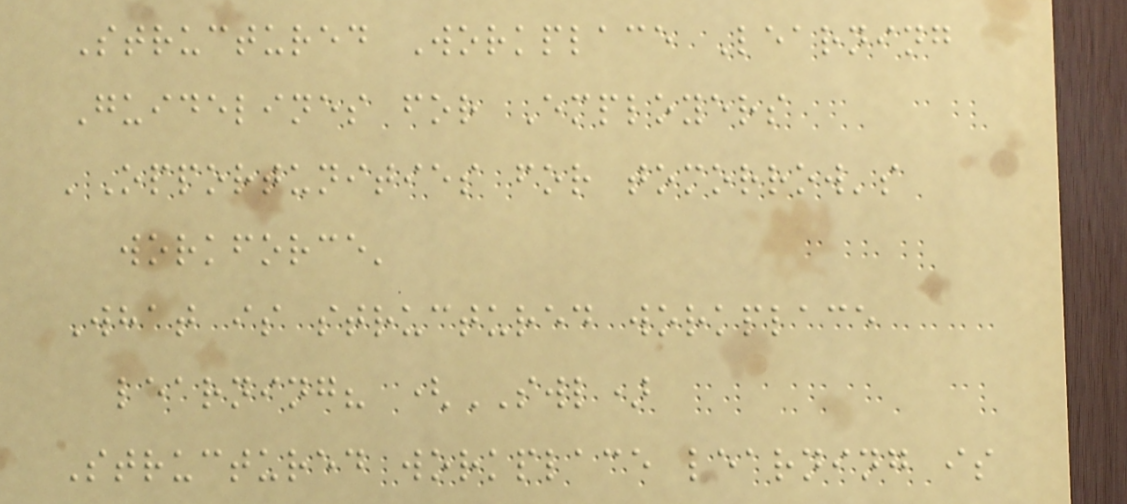Structured Workplace Learning
Guidelines for Employers
'Opportunities for tomorrow's
workforce'
What is structured workplace
learning? (SWL)
Structured workplace learning is
